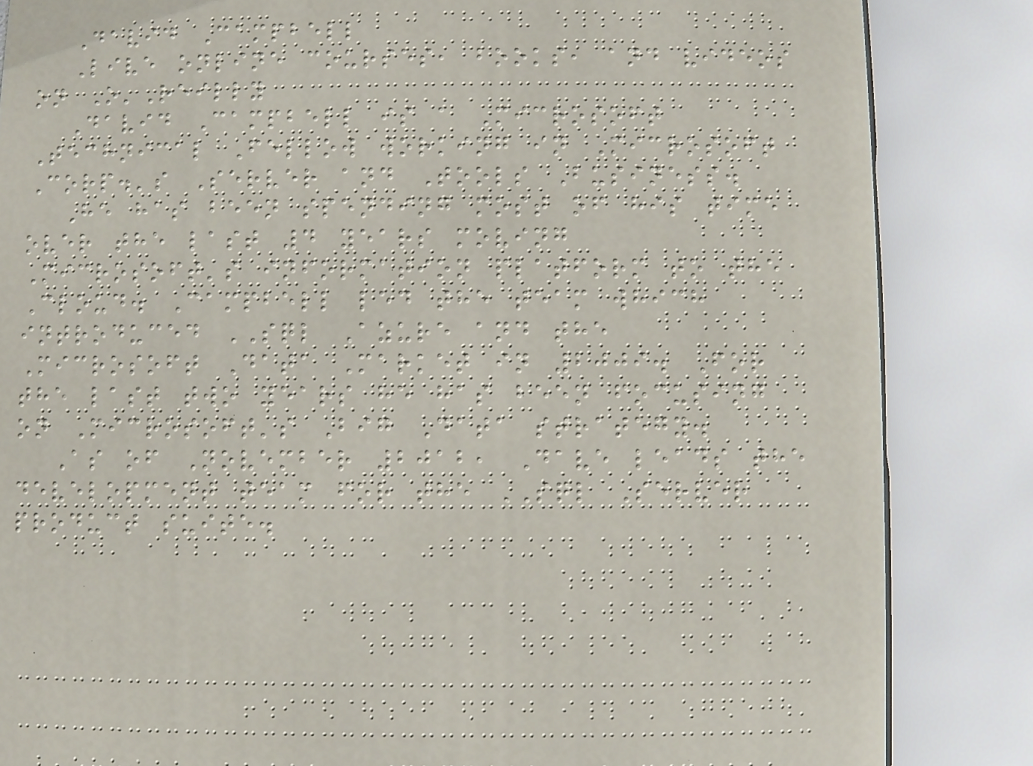David Campbell
Live online courses, books, and videos
on O'Reilly
David Campbell is a Microsoft
Technical Fellow working in Microsoft
Corp.'s Server and Tools Business.
He has been spending most of his time
over the last 4 years moving
Microsoft's information platform to the
Cloud. Campbell led the team which
introduced SQL Azure and the
Microsoft Data Market in 2009. For
the last two years he has been focusing
on Microsoft's Big Data strategy.
As of November 2012, Dave leads the
development team for the SQL Server
product suite.
